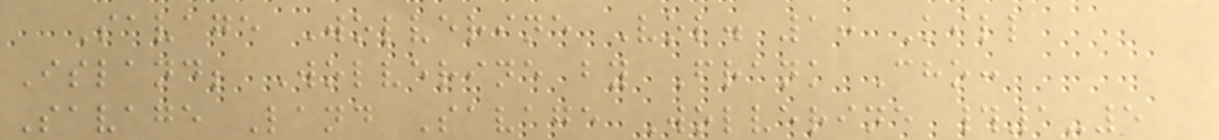Savage Wolverine Vol. 1: Kill
Island; Wolverine by Frank Cho:
Savage Land Savage Wolverine #1-5
